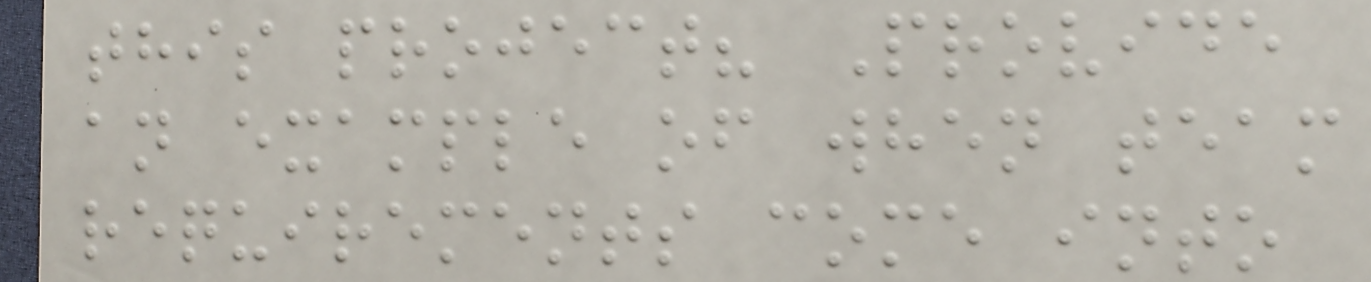this project? Provide
an example of when team
requirements come into
